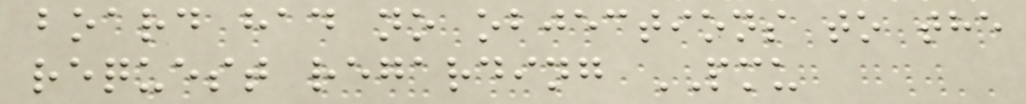board had no objections to the
request regarding PMU
